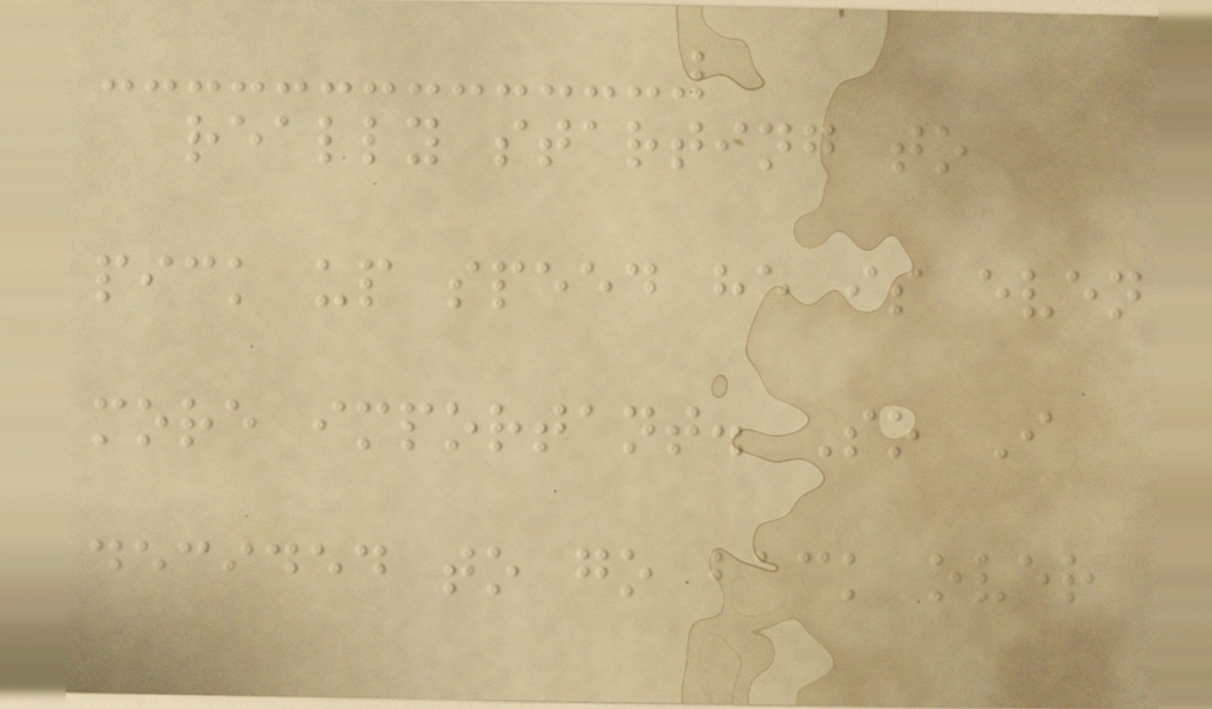really starting to
pick up speed he is even
more important. So I
decided to go back over
